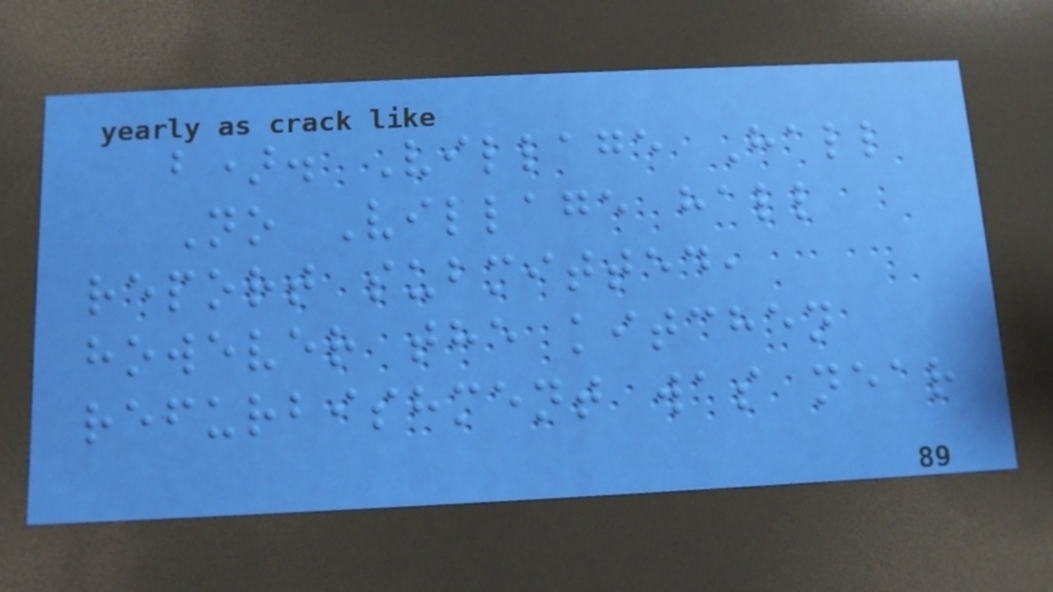b). Village Hall
No Village hall
report submitted,
however the kitchen
refurbishment was near
